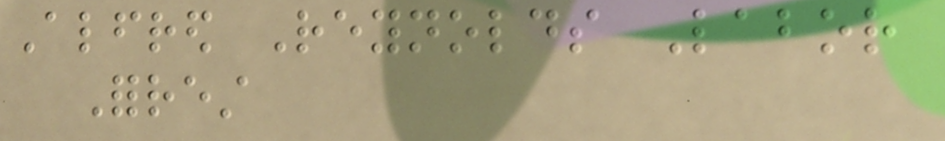Alfred Reynolds Labor
Forrest
